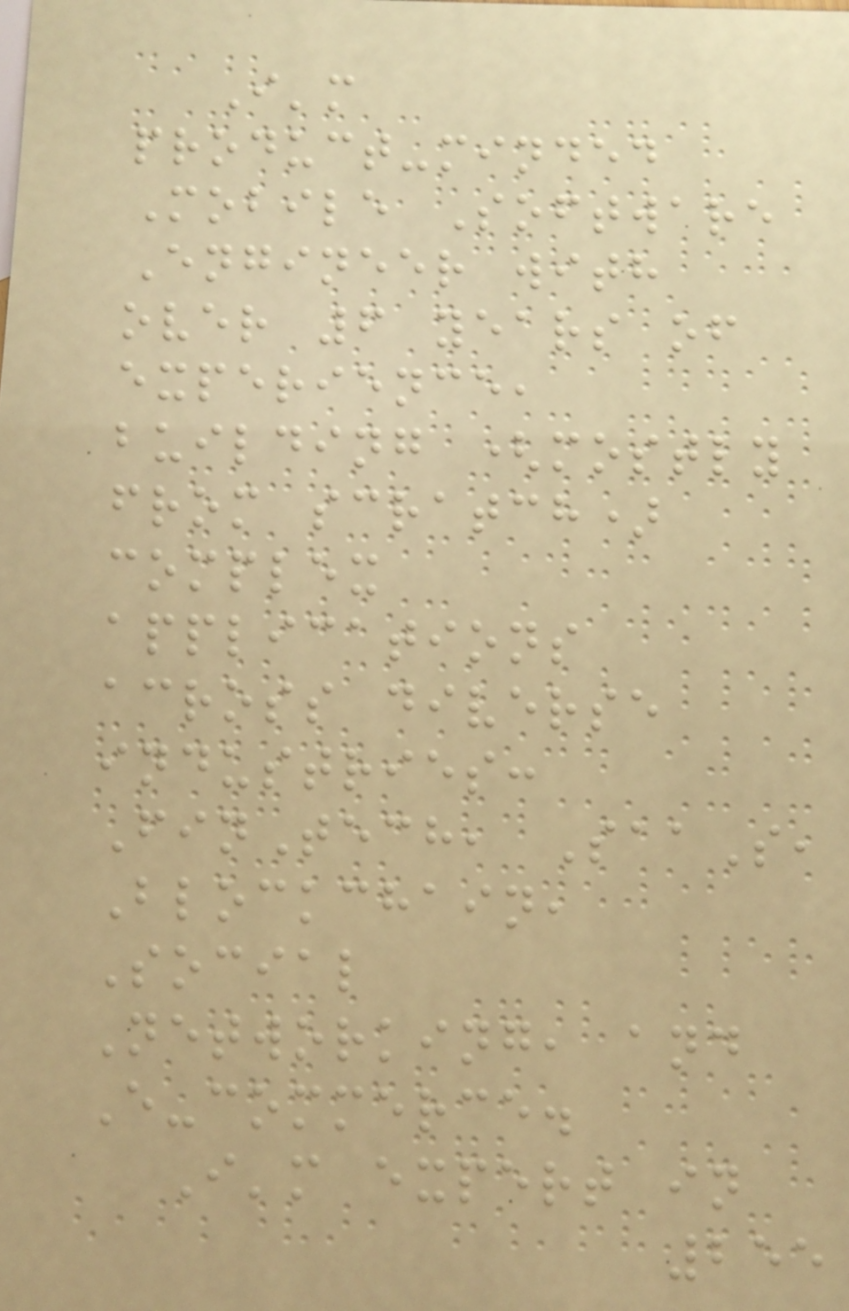I'm
product-minded
Mobile Software
Engineer with
over 6 years of
experience,
building (mostly
from scratch)
complex
applications
across diverse
industries:
FinTech, SaaS,
Blockchain,
Social
Networking, and
E-commerce.
I'm expert in
255
